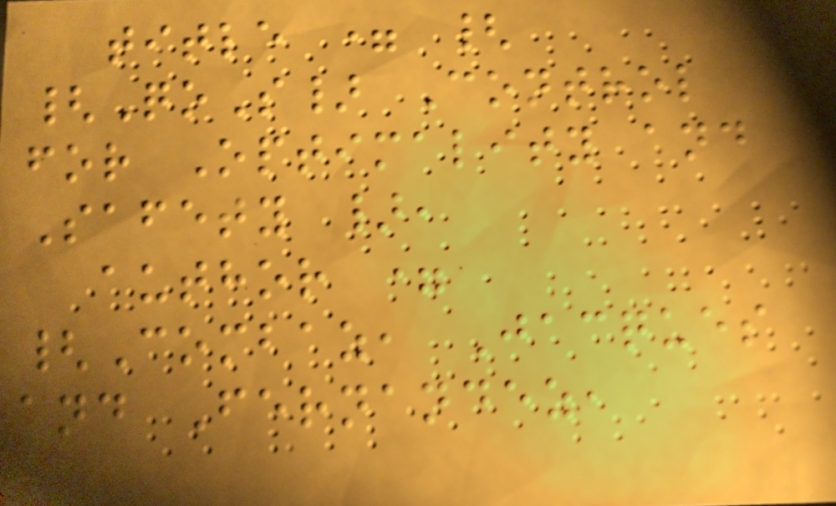title = {
{QoS} Control
for Optimality and
Safety },
author =
{Combaz, Jacques
and Fernandez,
